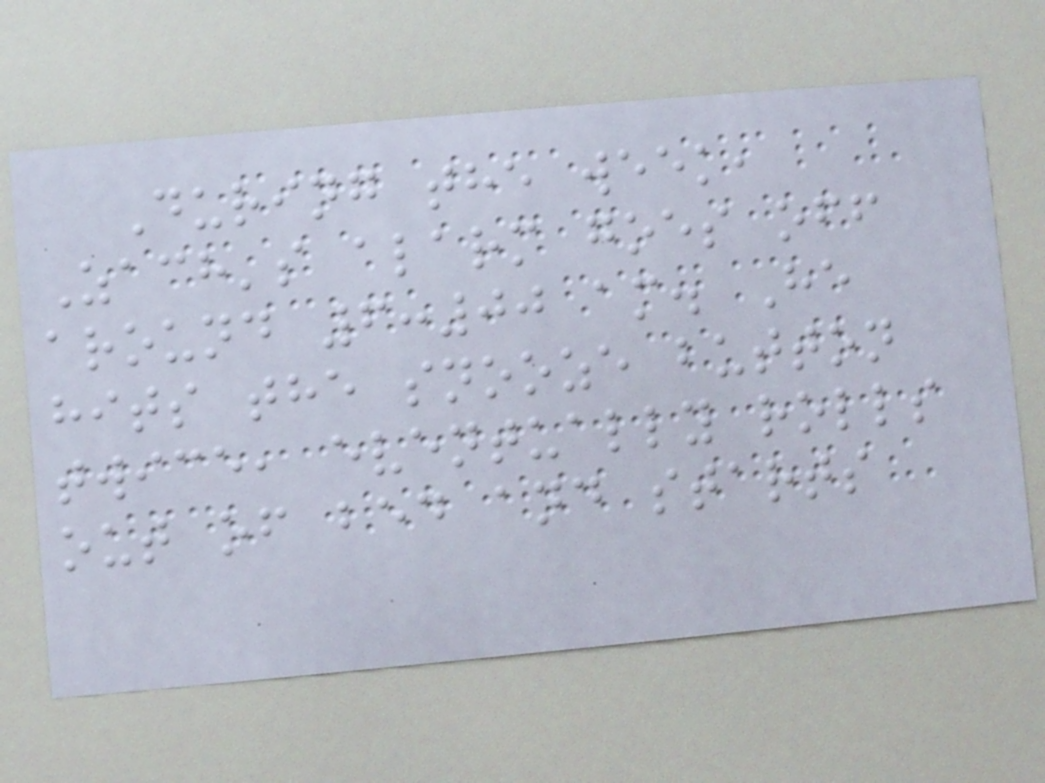During the week,
Zach's alarm goes off
around 6:00 am. He
hits the snooze button
twice, eventually rolls
out of bed and starts
